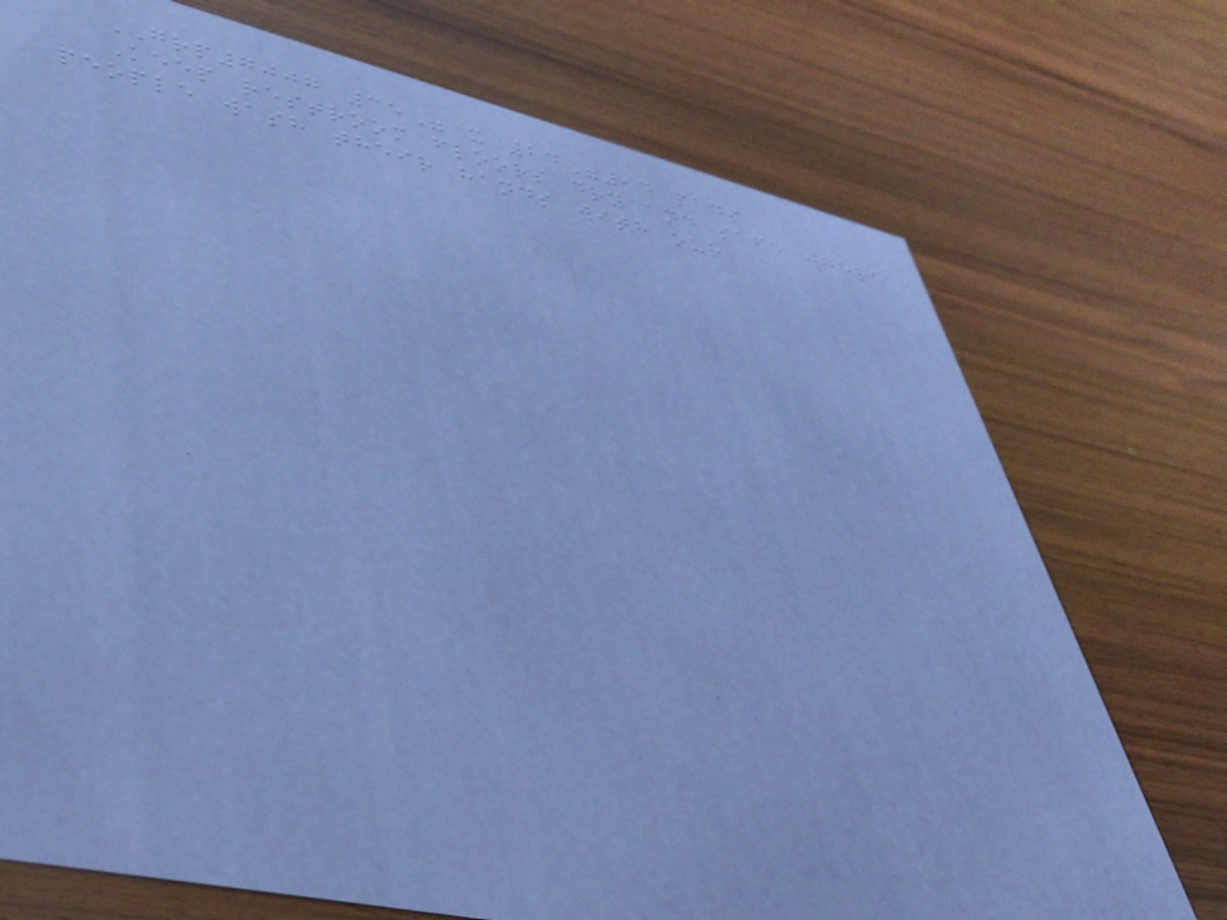GRP7007 35" x 24",4 pads
Keep restroom floors dry and safe where
people wash their hands with our
